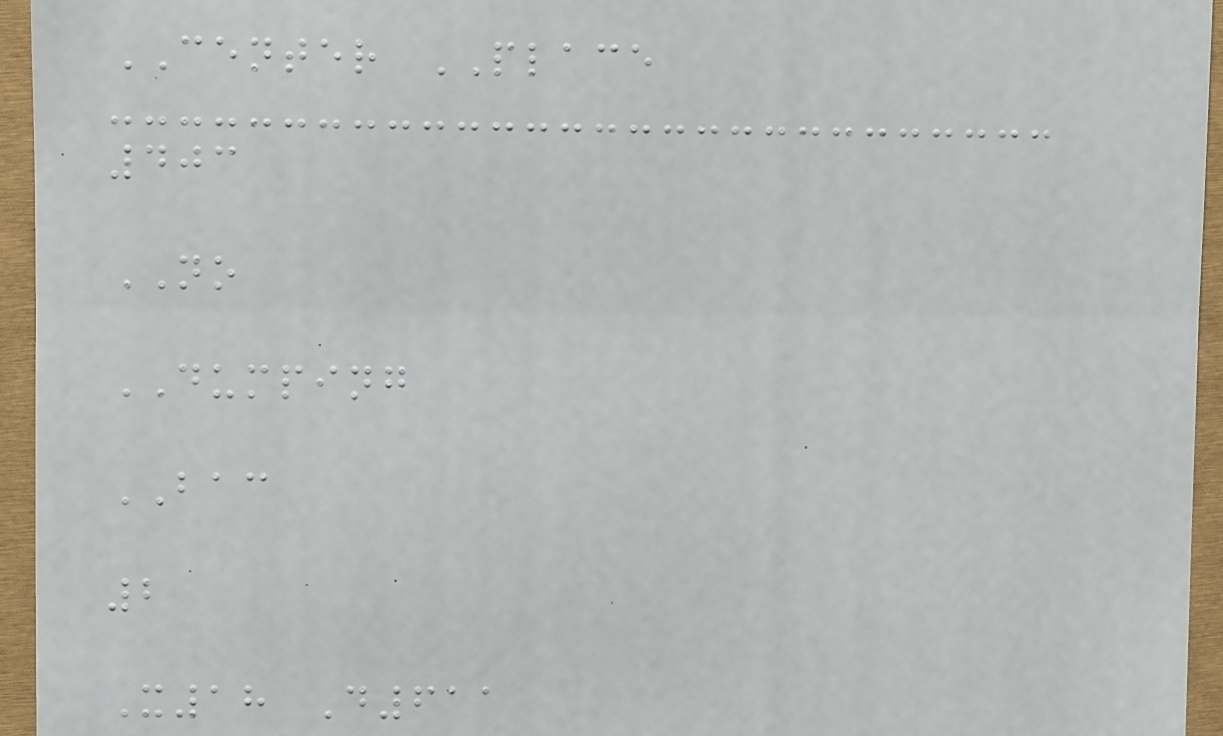CENTER PLACE
403
NO
DUMPING
BAC
2
X18 D611
